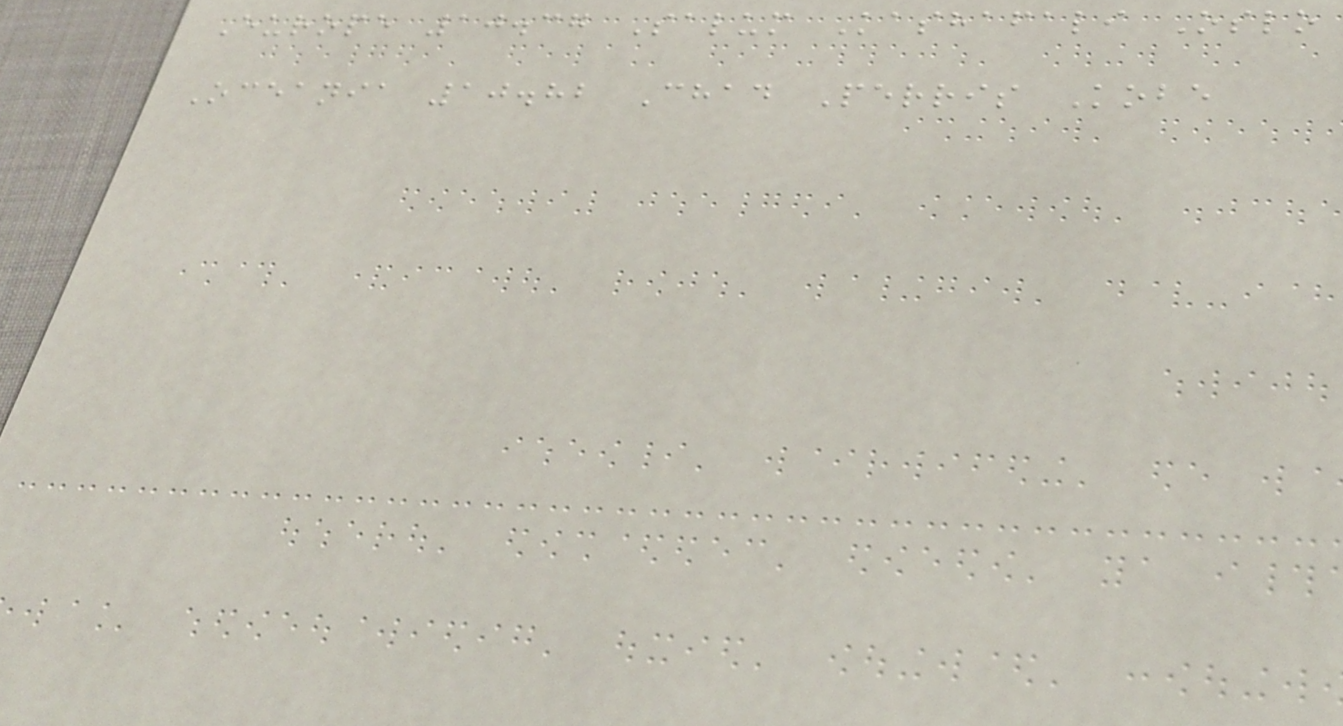Europe 10.37 Salum Kashafali Oslo
Oceania 10.82 Chad Perris Kobe
